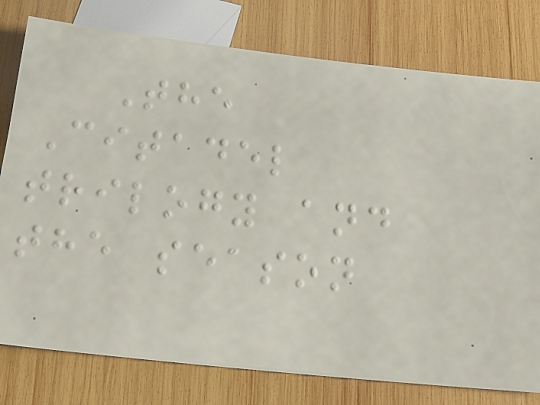The
Citadel
trilogy and
the season
